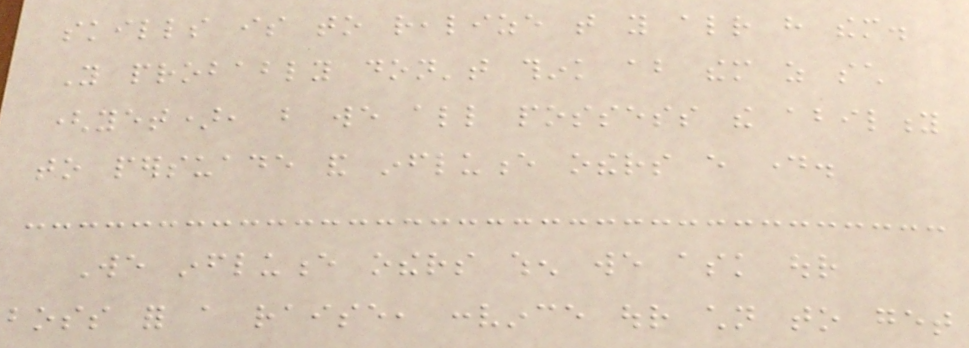skills is to realize that you already have them.
You probably don't think about them as such
(yet), but we all possess the ability
to persuade and influence others every day.
We influence others when we ask our
boss for a raise, convince our children to get
